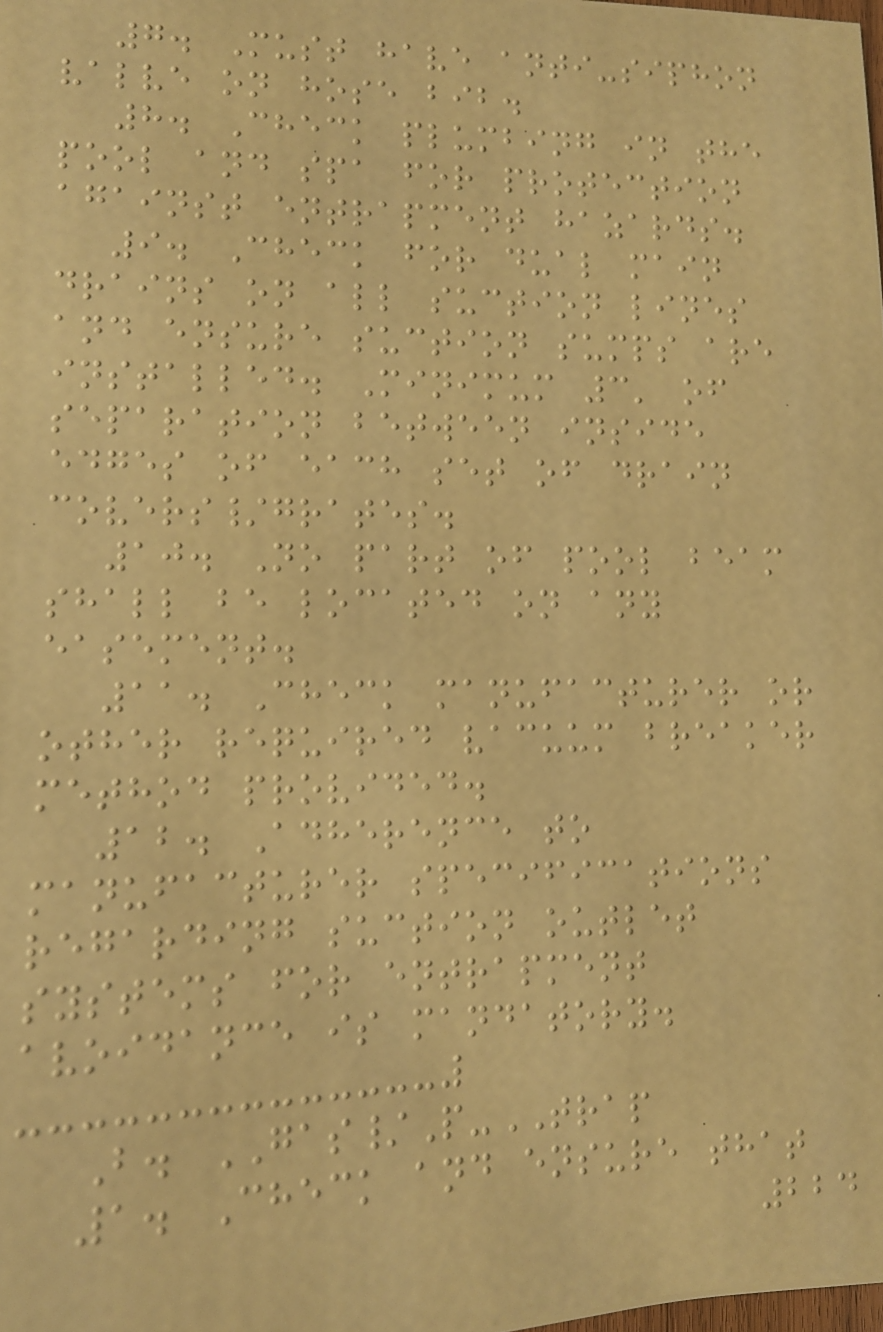7. Must have anti-siphon
valve on hose bib.
8. Check plumbing in the
pool and spa for protection
against entrapment hazards.
9. Check for dual main
drains on all suction lines
and ensure suction sumps are
installed. Minimum 3' of
separation between inside
edges of each set of drain
covers/grates.
10. No part of pool beam
shall be located on any
easement.
11. Check manufacturer or
other required vacuum breaker
method provided.
12. Adherence to
manufacturer specifications
regarding suction outlet
systems for entrapment
avoidance is mandatory.
B. GAS/P-TRAP
1. Check and ensure that
224
